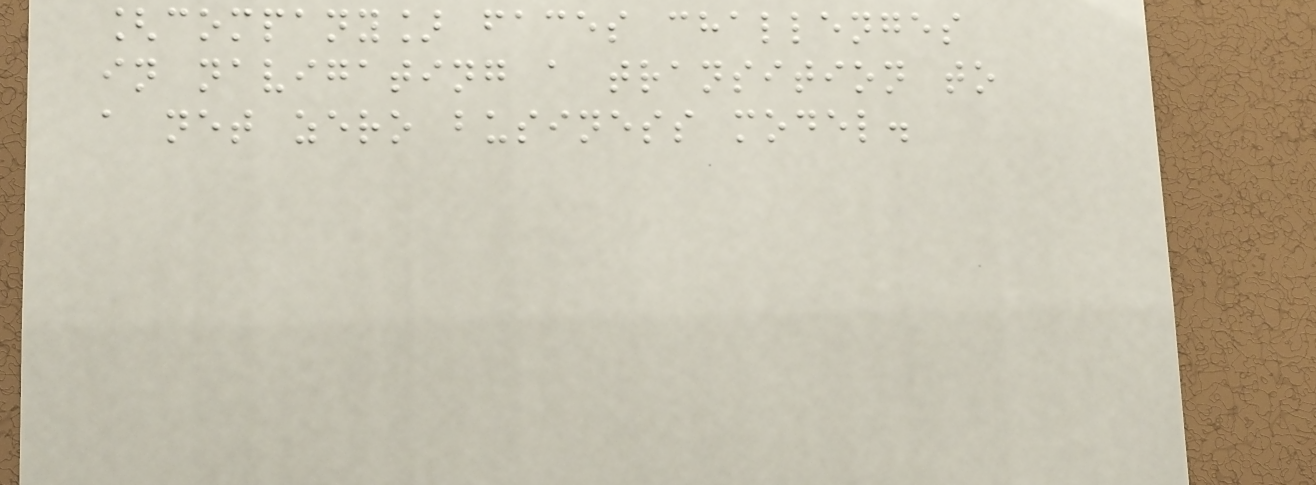[company] faces challenges
in navigating a transition to
a net zero business model.
